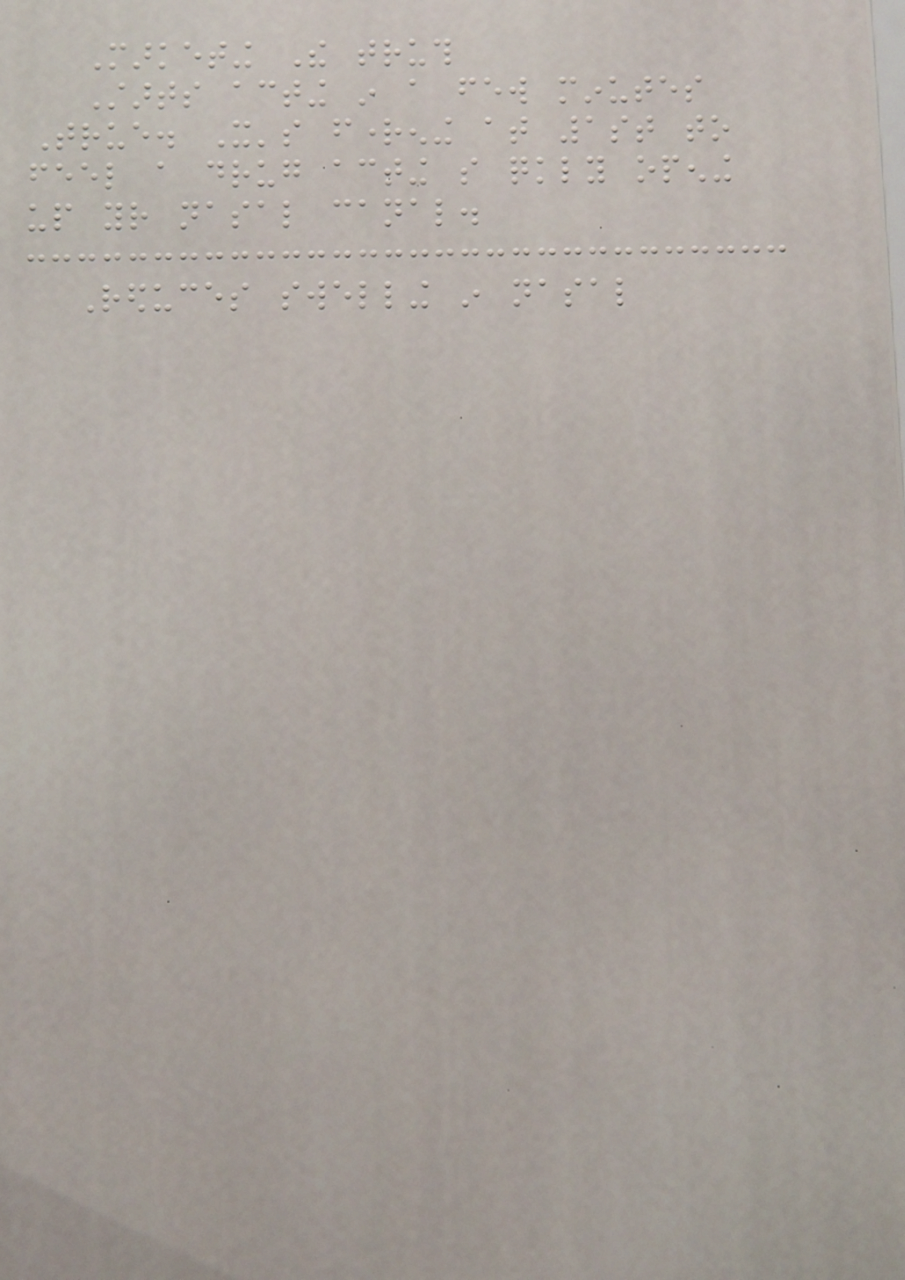Marketing The truth
Starts acting in a few minutes
True. It's frightening at 1st to
feel a drug acting so quickly opening
up your nasal canal.
Reduces swelling in nasal
